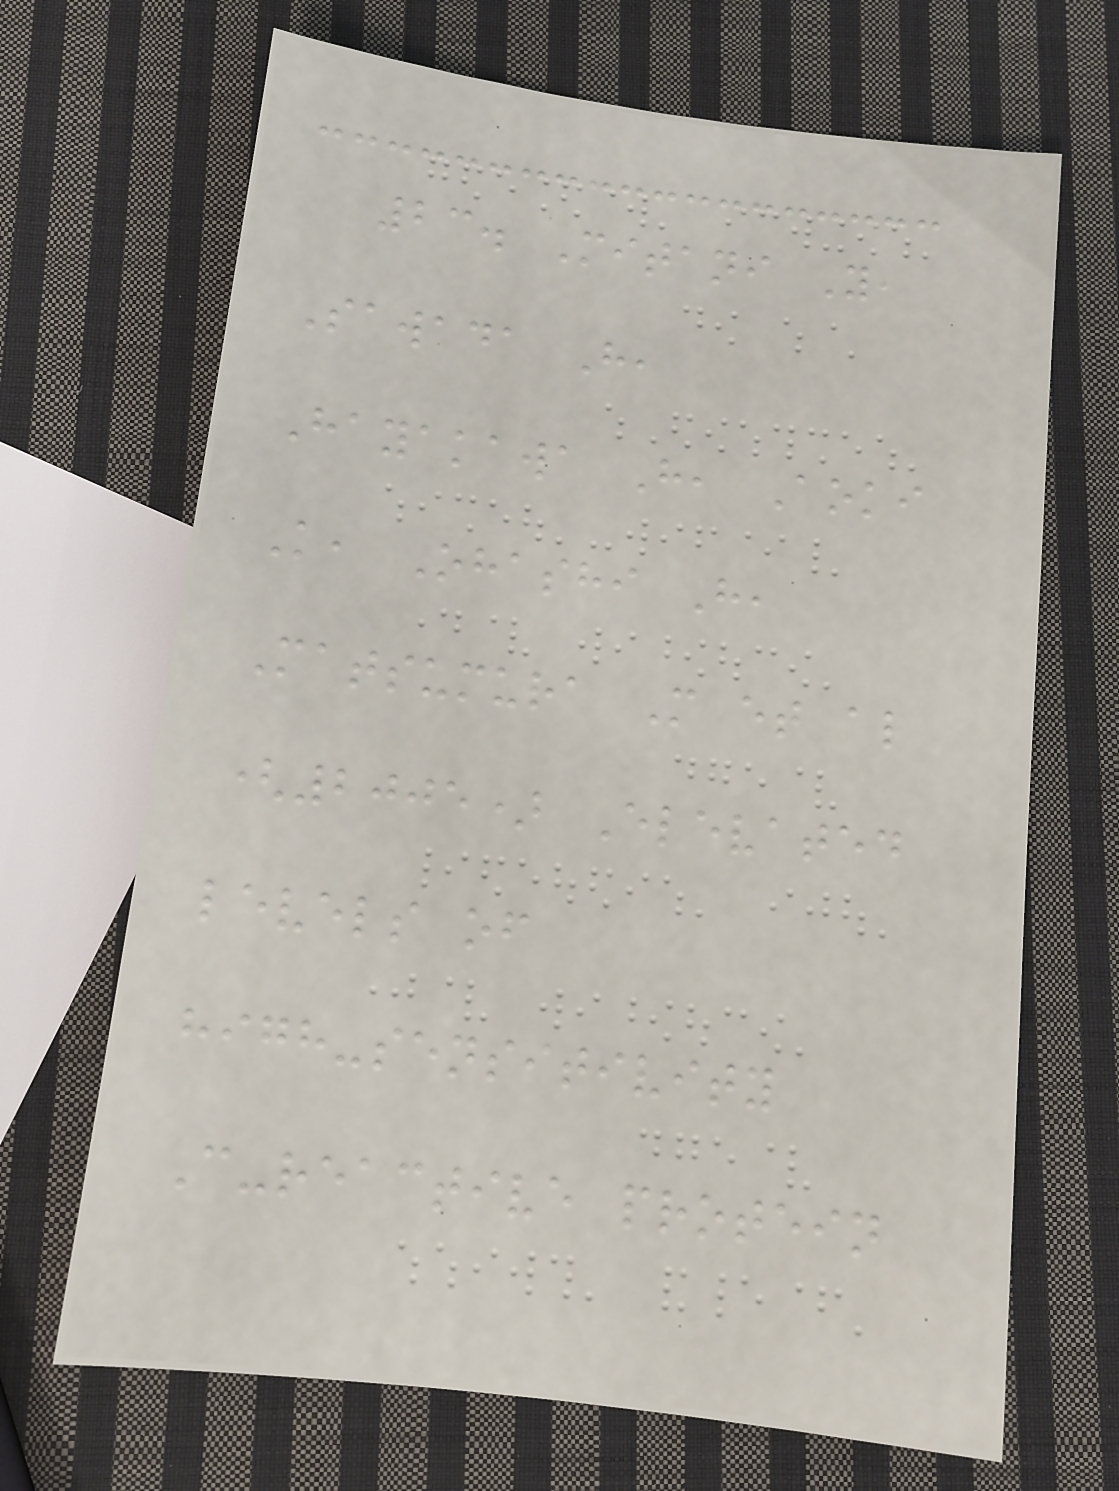23. Mitani Y,
Sawada H,
Hayakawa H, Aoki
K, Ohashi H,
Matsumura M et al
(2005) Elevated
levels of
high-sensitivity
C-reactive protein
